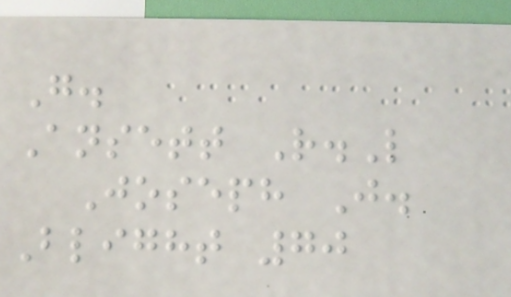G.
Ansett R.L
Joseph J.
Blight 70
